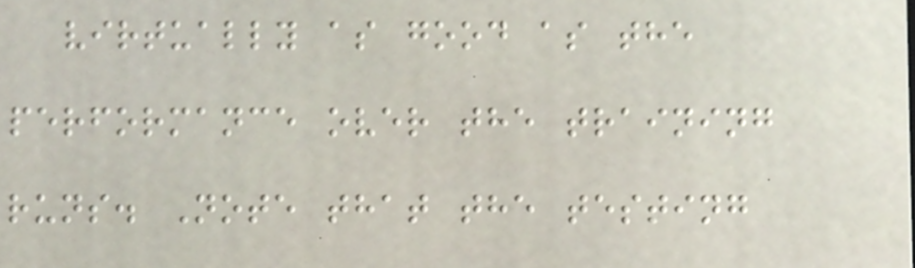virtually as good as the
performance over the training
runs. Note that the testing
